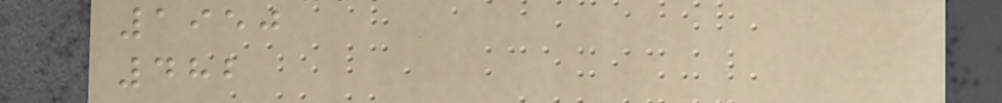1950
482
